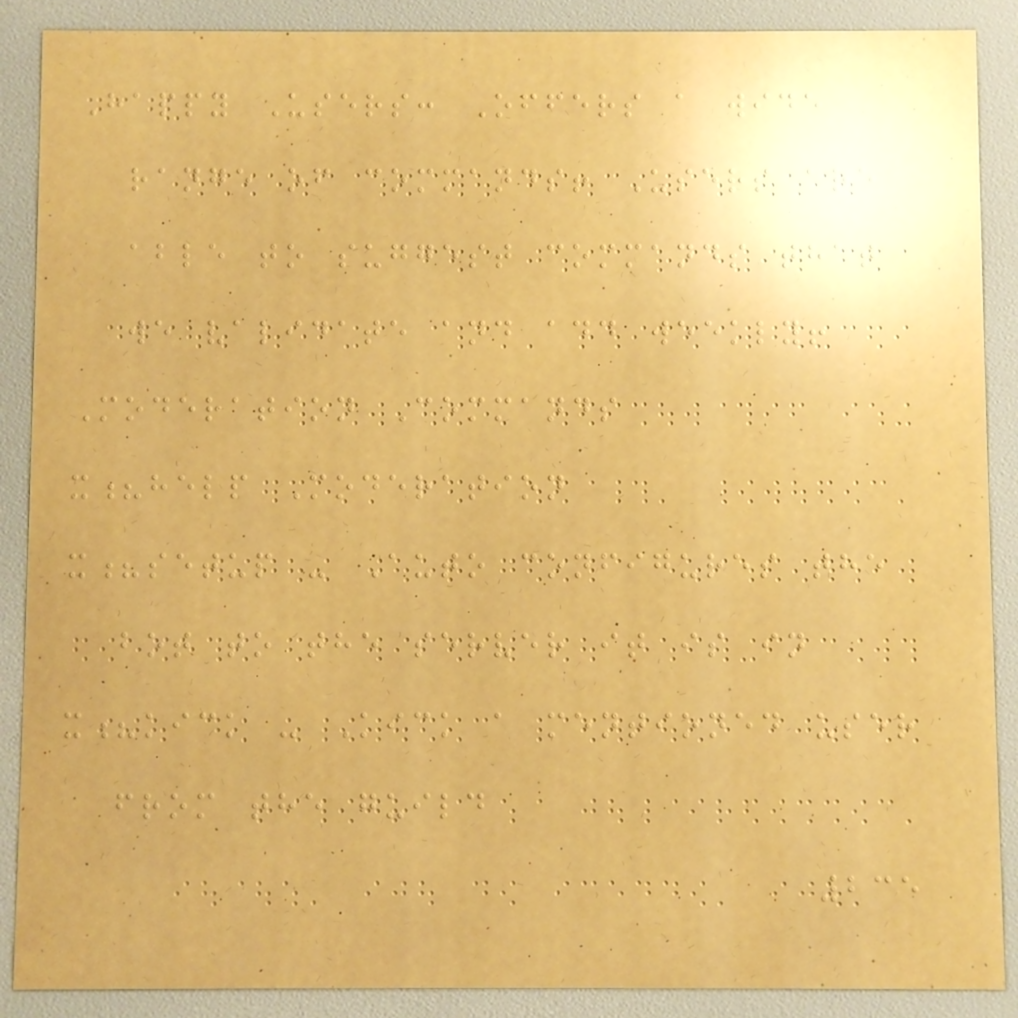Happy Users: Offers a wide
range of commands! Users are
able to suggest commands that
we validate and add weekly!
Moderation Commands
x?help Moderation
x?setup - Auto configures the
bot to the server it is in
x?kick - Kick a mentioned user
from the guild
235
